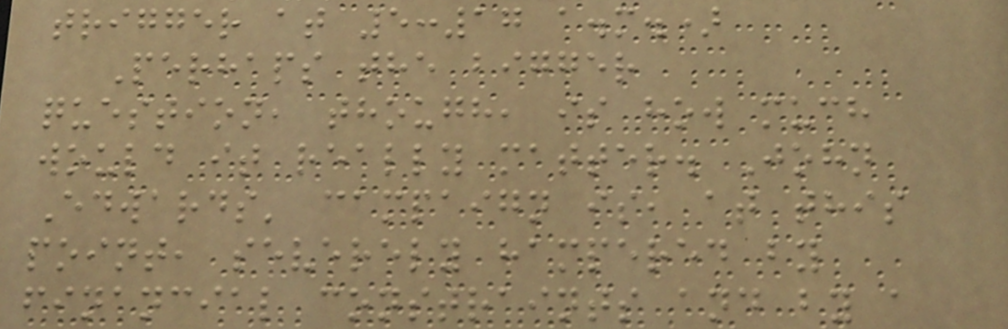trigger at 5:17 a.m.)
Perhaps the bigger
question, though, is how much
would it really matter. John
Edwards' campaign is, at this
point, severely hampered by
financial constraints and by a
